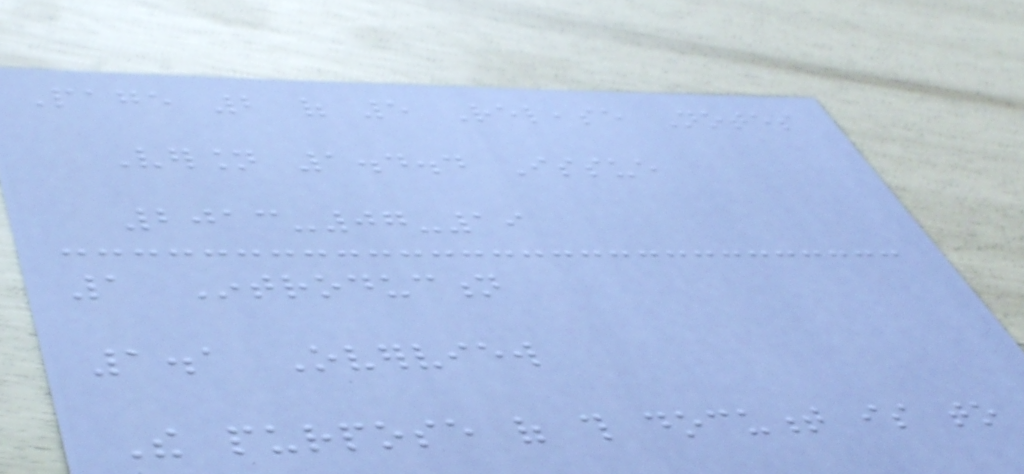Page 2 of 5 Release Notes
Version 1.4.4 Issue
2013-07-19
1 Introduction
1.1 Overview
The purpose of this document is to
